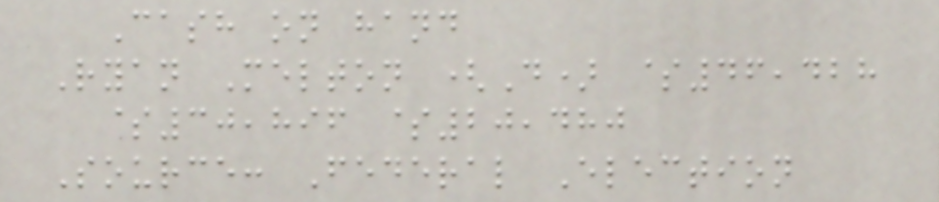Cash on hand
Ryan Melton (D) $46,428
$30,896 $20,480
Source: Federal Election
